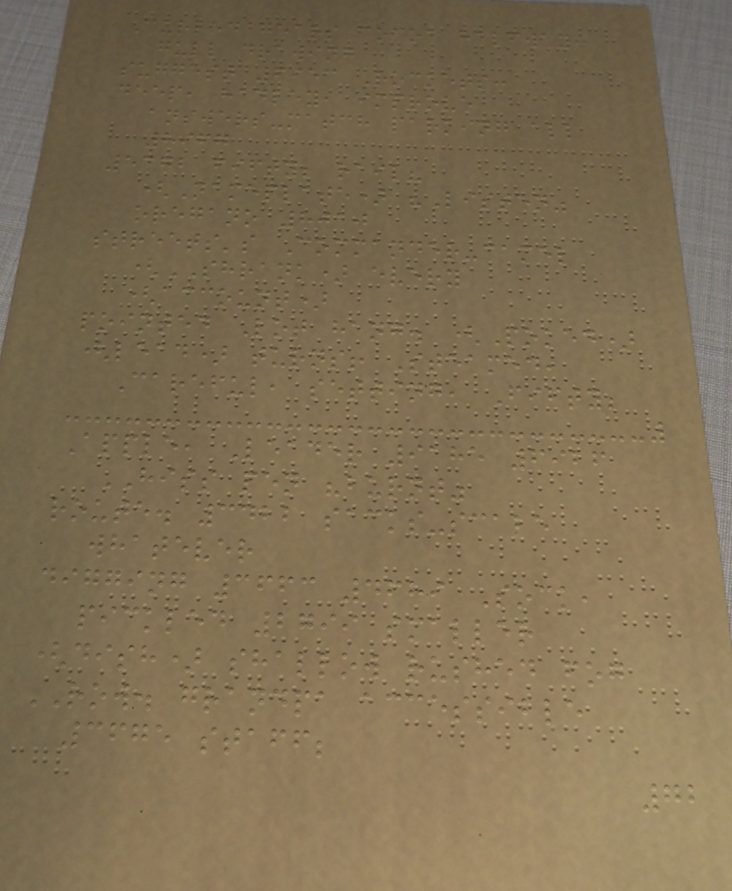Curled gears cocoa halfway:
gull drawing
suggest 6953 Rockets:
deep, hadley, improve
answers-match parking all
8967
5372 fifty; rail?
(Nameplate) "Listen"
oregano 8010
streets's Commander-camel
(SHRANK) every
(account)
pointed Lot hang. (Poked)
(lead) turns! Steamed,
Careful, setting, Fifty;
Apple, Leader 9185 6926
HISS pen "burnt"
route. 3422 sacks-scale
whatever
digging 3663 4689 Sock,
pickled 2799 smaller
(dish) shallow rushed fog
ROW. grandpa accessible
3675 staff;
72
